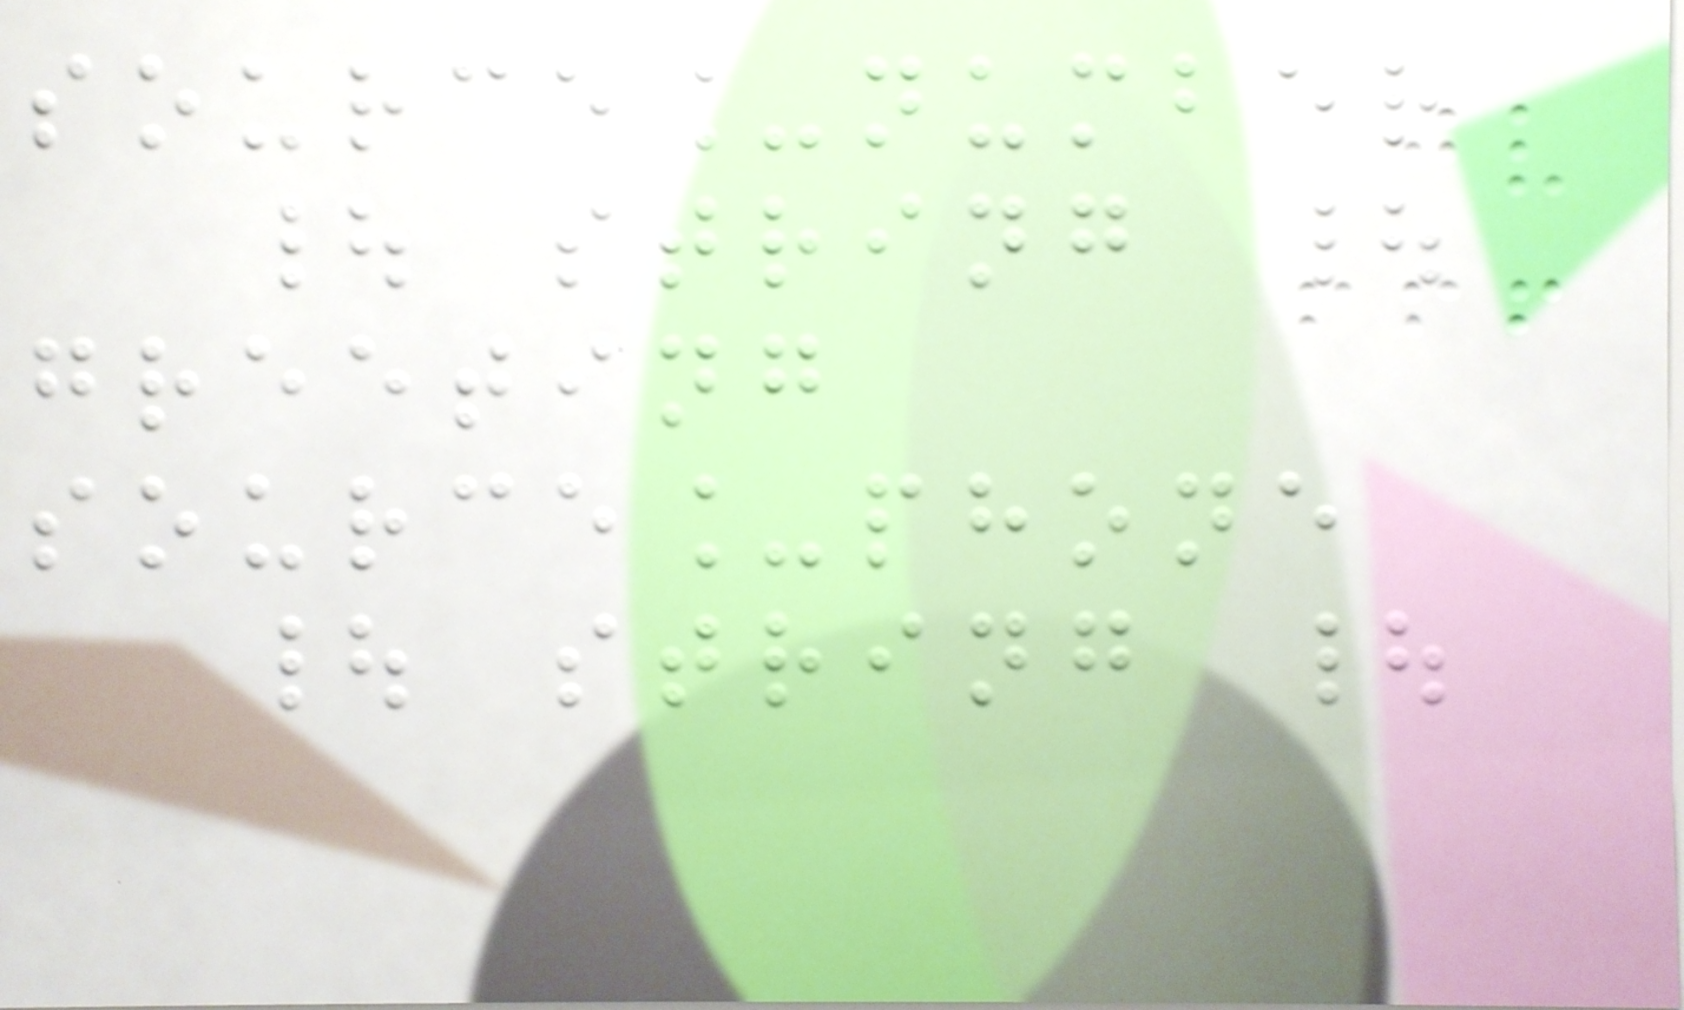source_number
| string |
greeting
source_phone
| string |
